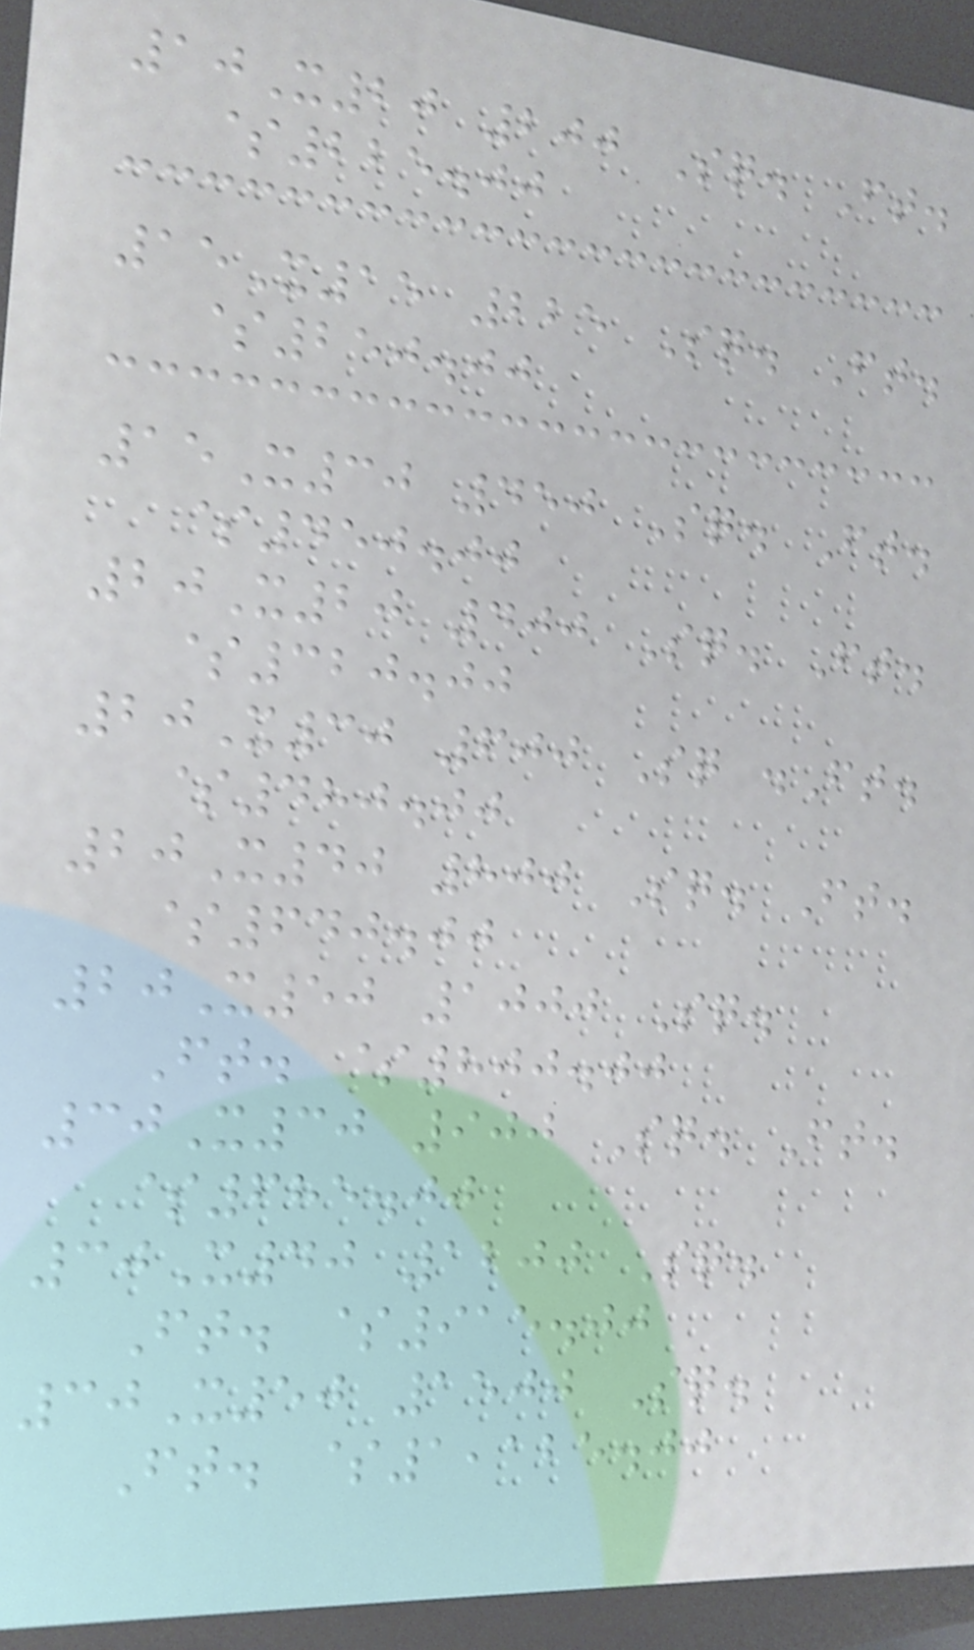10X20 200 Sq. Ft.
$225.00
15X15 225 Sq. Ft.
$250.00
15X30 450 Sq. Ft.
$450.00
20X20 400 Sq. Ft.
$320.00
20X30 600 Sq .Ft.
$480.00
20X40 800 Sq. Ft.
$640.00
20X50 1000 Sq.
Ft. $800.00
30X30 900 Sq. Ft.
$685.00
30X40 1200 Sq.
Ft. $915.00
30X50 1500 Sq.
Ft. $1,125.00
